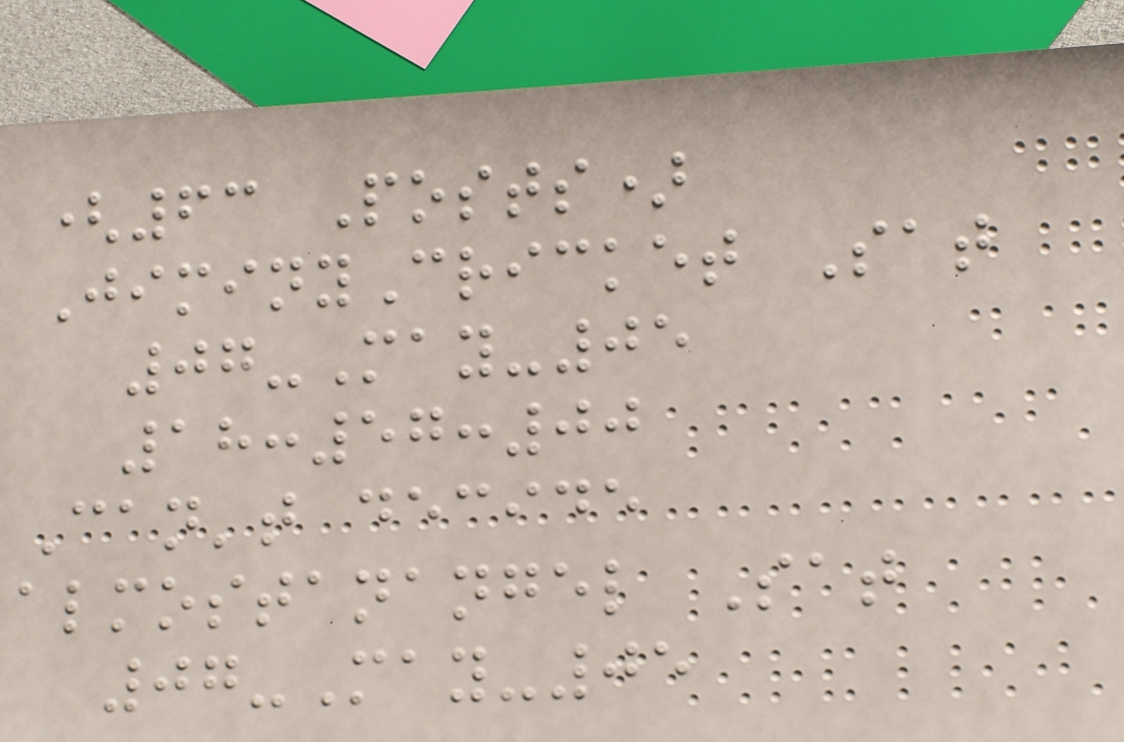(63 Posts)
JiminyCricket Sat
07-May-05
18:57:00
Can't decide
almostanangel Sat
07-May-05
